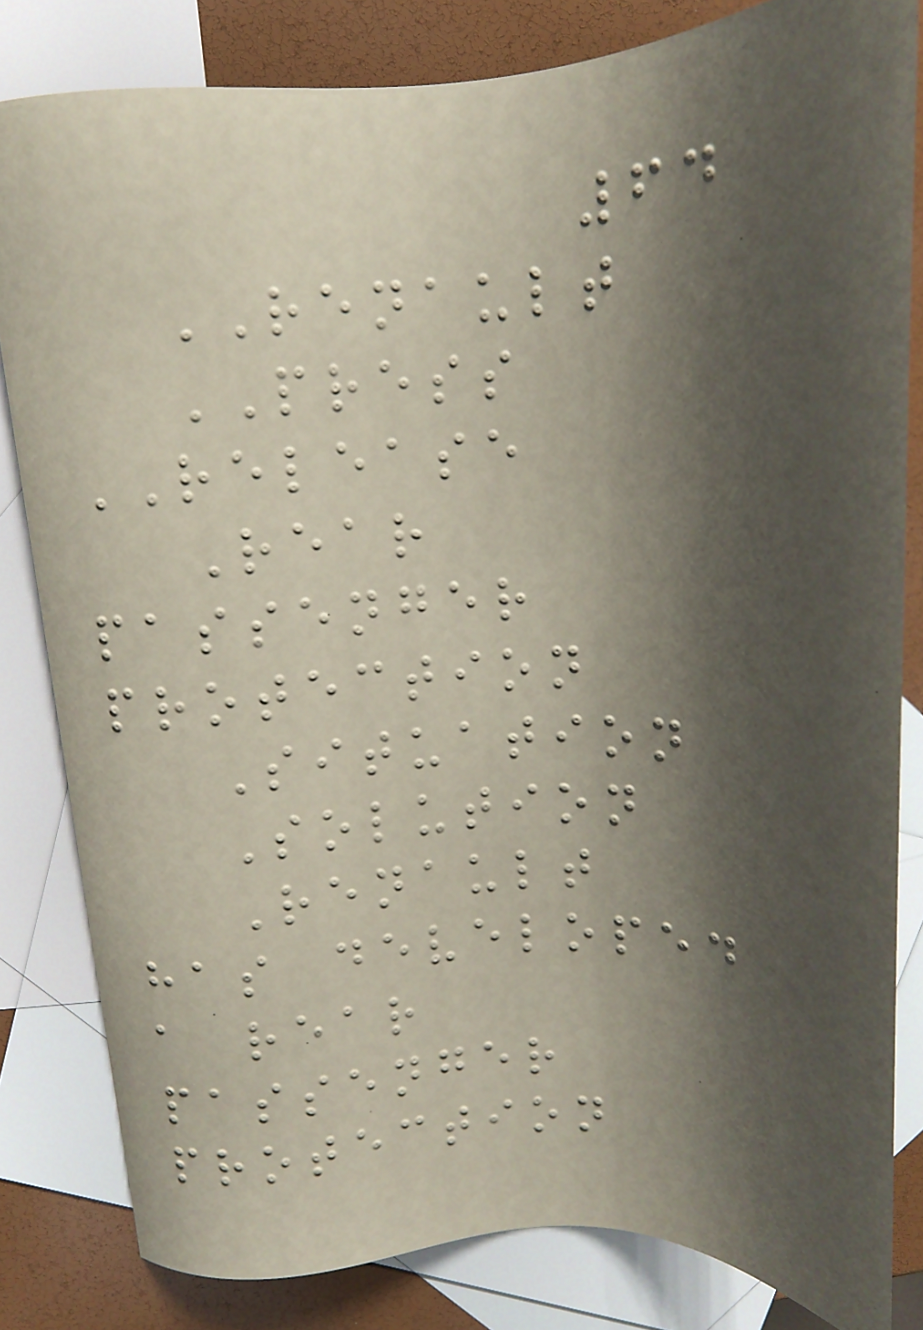64
RENAULT
PRESS
RELEASE
Rear
passenger
protection
Situation
Solution
Renault
has developed
a rear
passenger
protection
